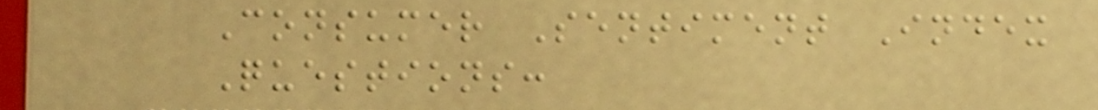Consumer Sentiment Index
Questions:
